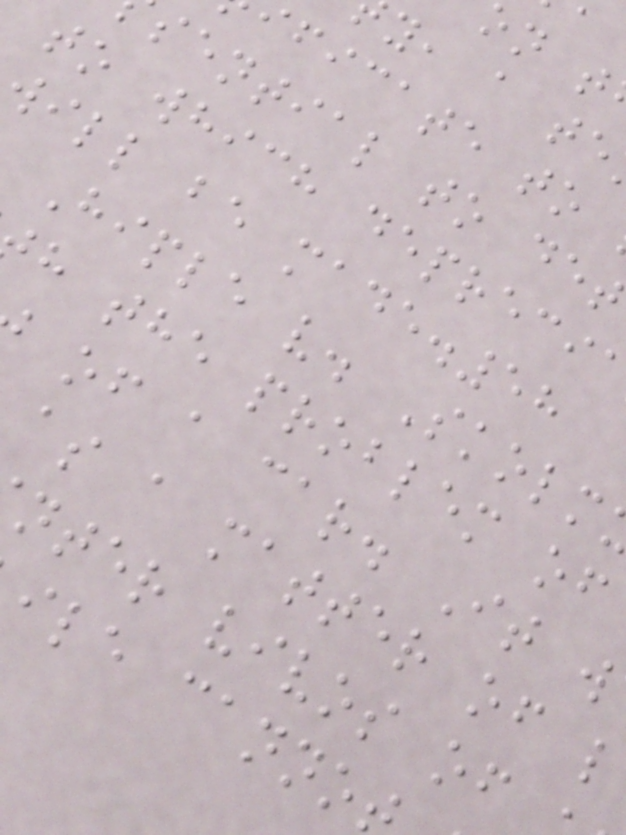y, a te
ficate to
sential to det
to which depreci
will be made.58
Hiple v. Skolm
h the problem of
of a car. It w
as a matter of l
nter vivos of
ile canno
